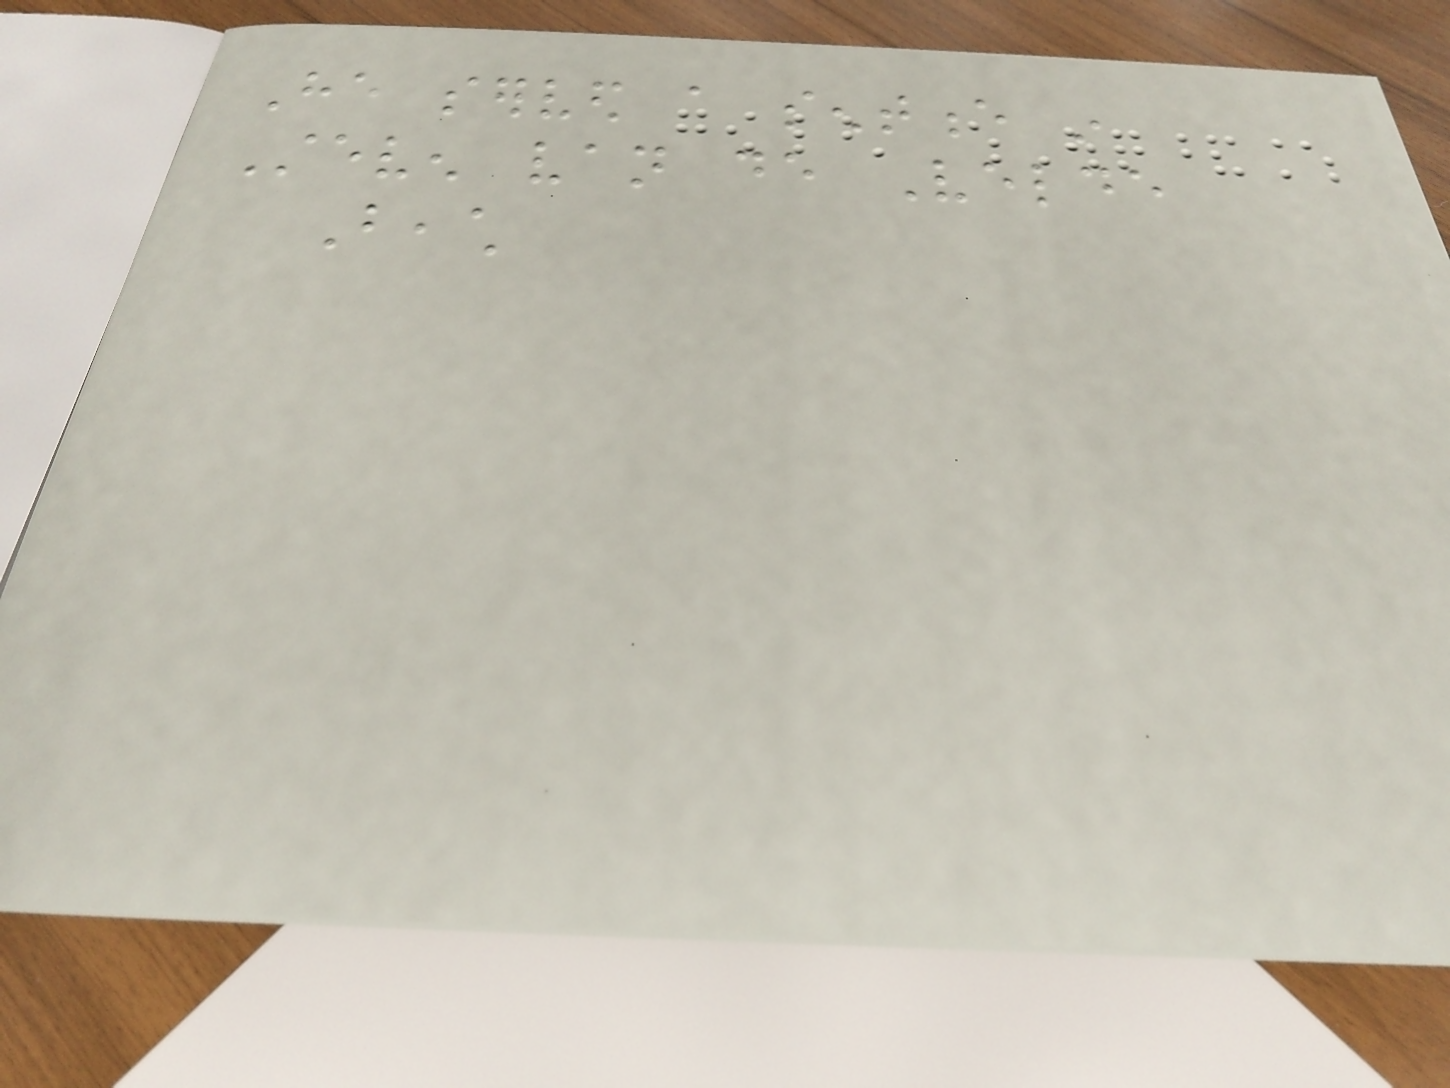He served a sentence in
Steven van de Velde
Beach
